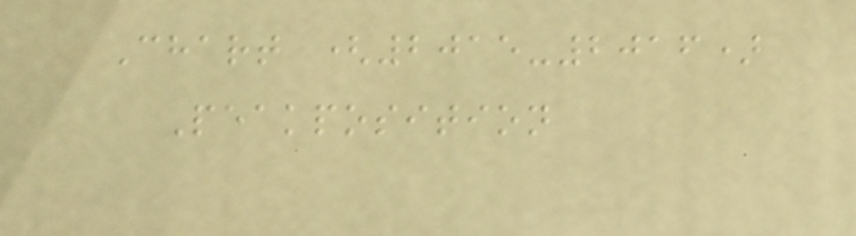Chart (2015-2016)
Peakposition
